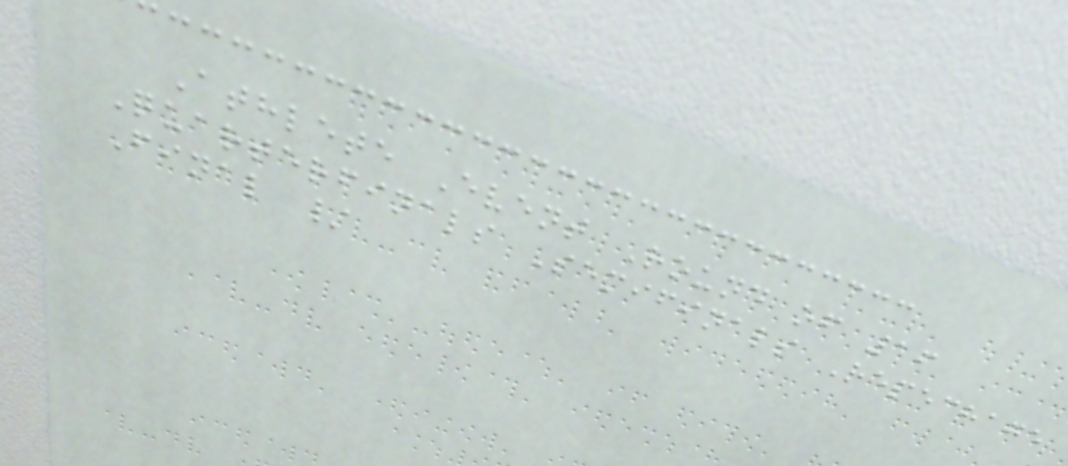Athlete Event Round of 16
Quarterfinals Semifinals Repechage
Final /
